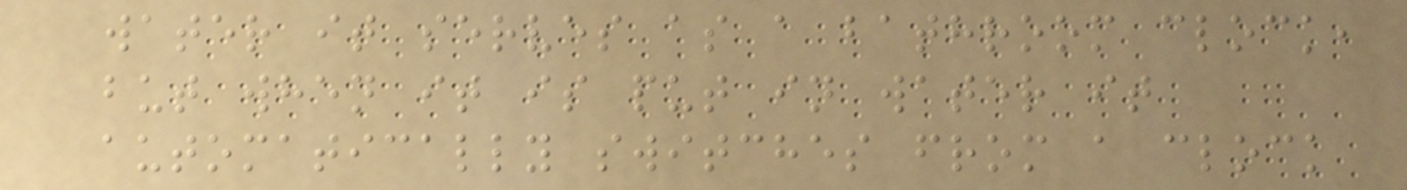water it serves as a bathroom clock,
but when it is put in water it
automatically switches from a clock
